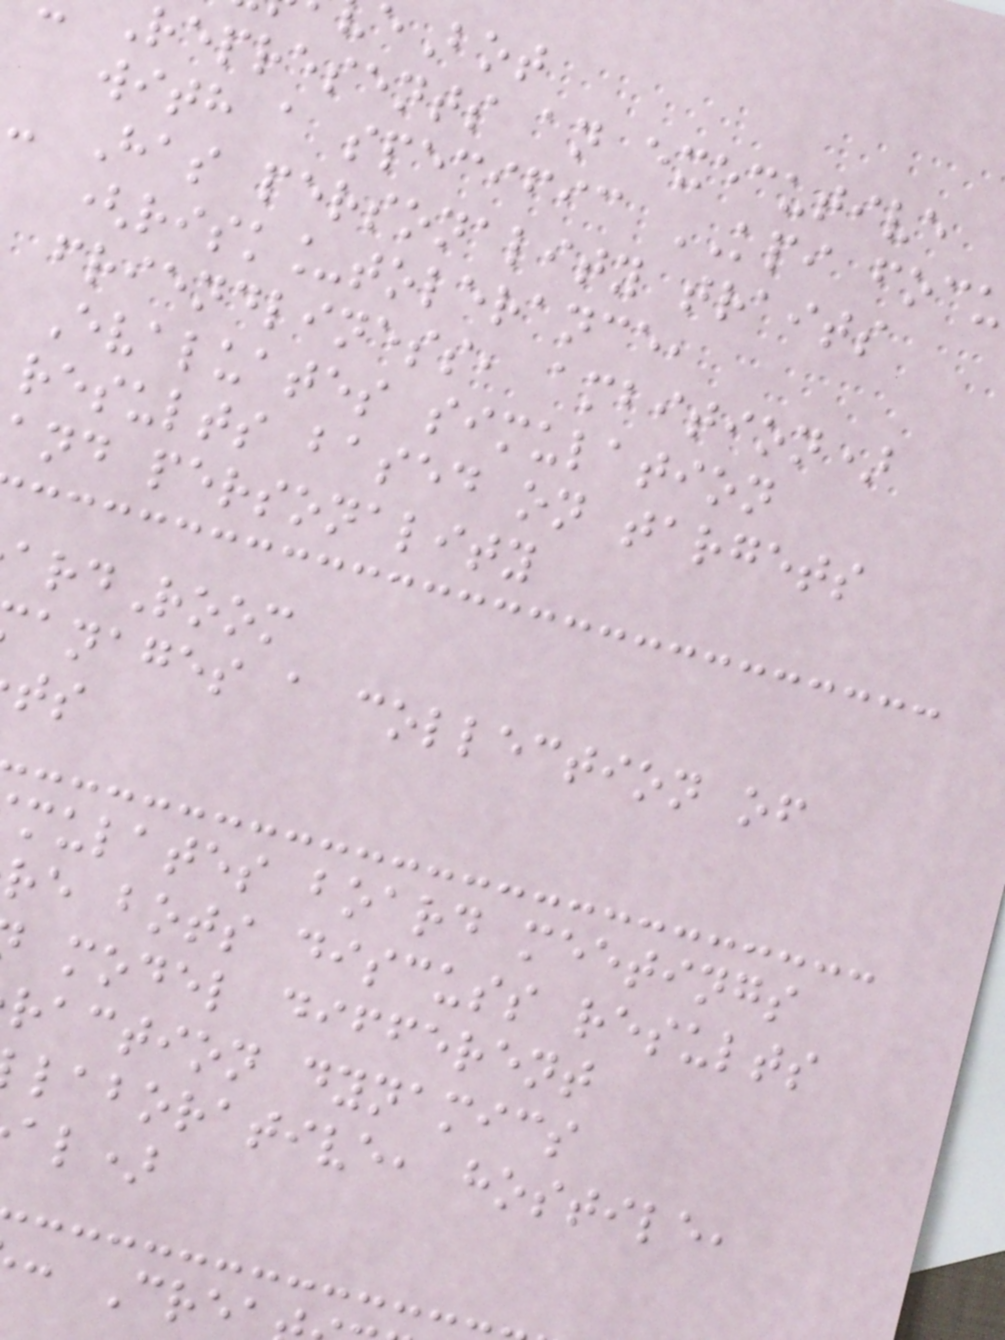eBot
represents an executive
with a specific KPI foc
- Has personality traits
(risk_tolerance,
friendliness, ambition)
Evaluates simulation
results based on targets
and personality
ardRoom
anages a collection of
mulates board meetings
re bots discuss results
model different
raction dynamics
laborative, hostile,
al)
